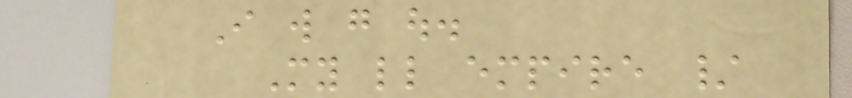I will go out.
My little empire /
